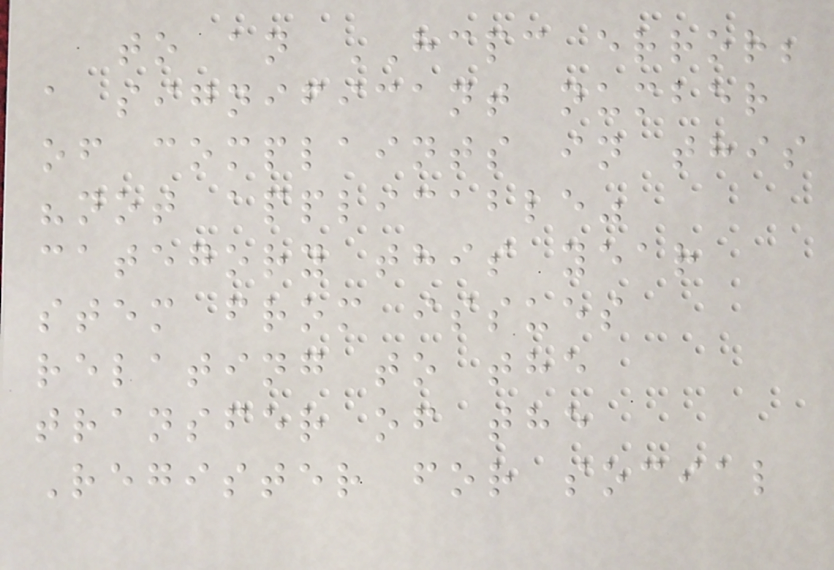to an HCPC error;
a significant number
of complaints in this
"not applicable"
category this year
stem from issues
relating to the
transfer of the
Register for social
